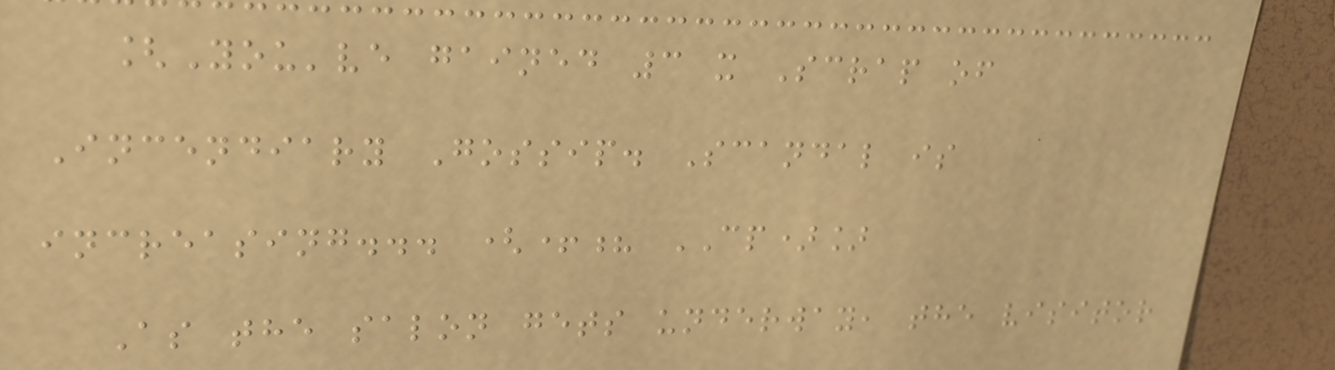[You've gained 3 x Scrap of
Incendiary Gossip. Scandal is
increasing... (+? CP)]
As the salon gets underway, the visitor
